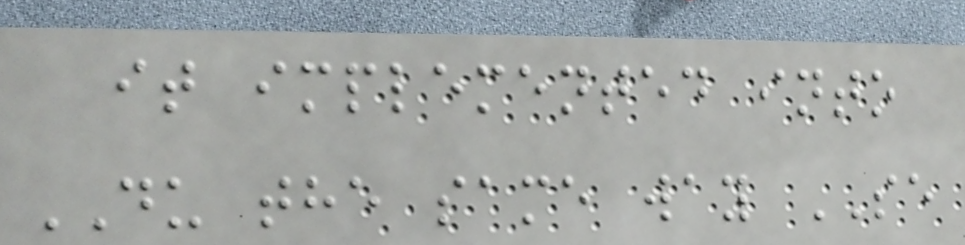it implemented into
DU the same way SE
